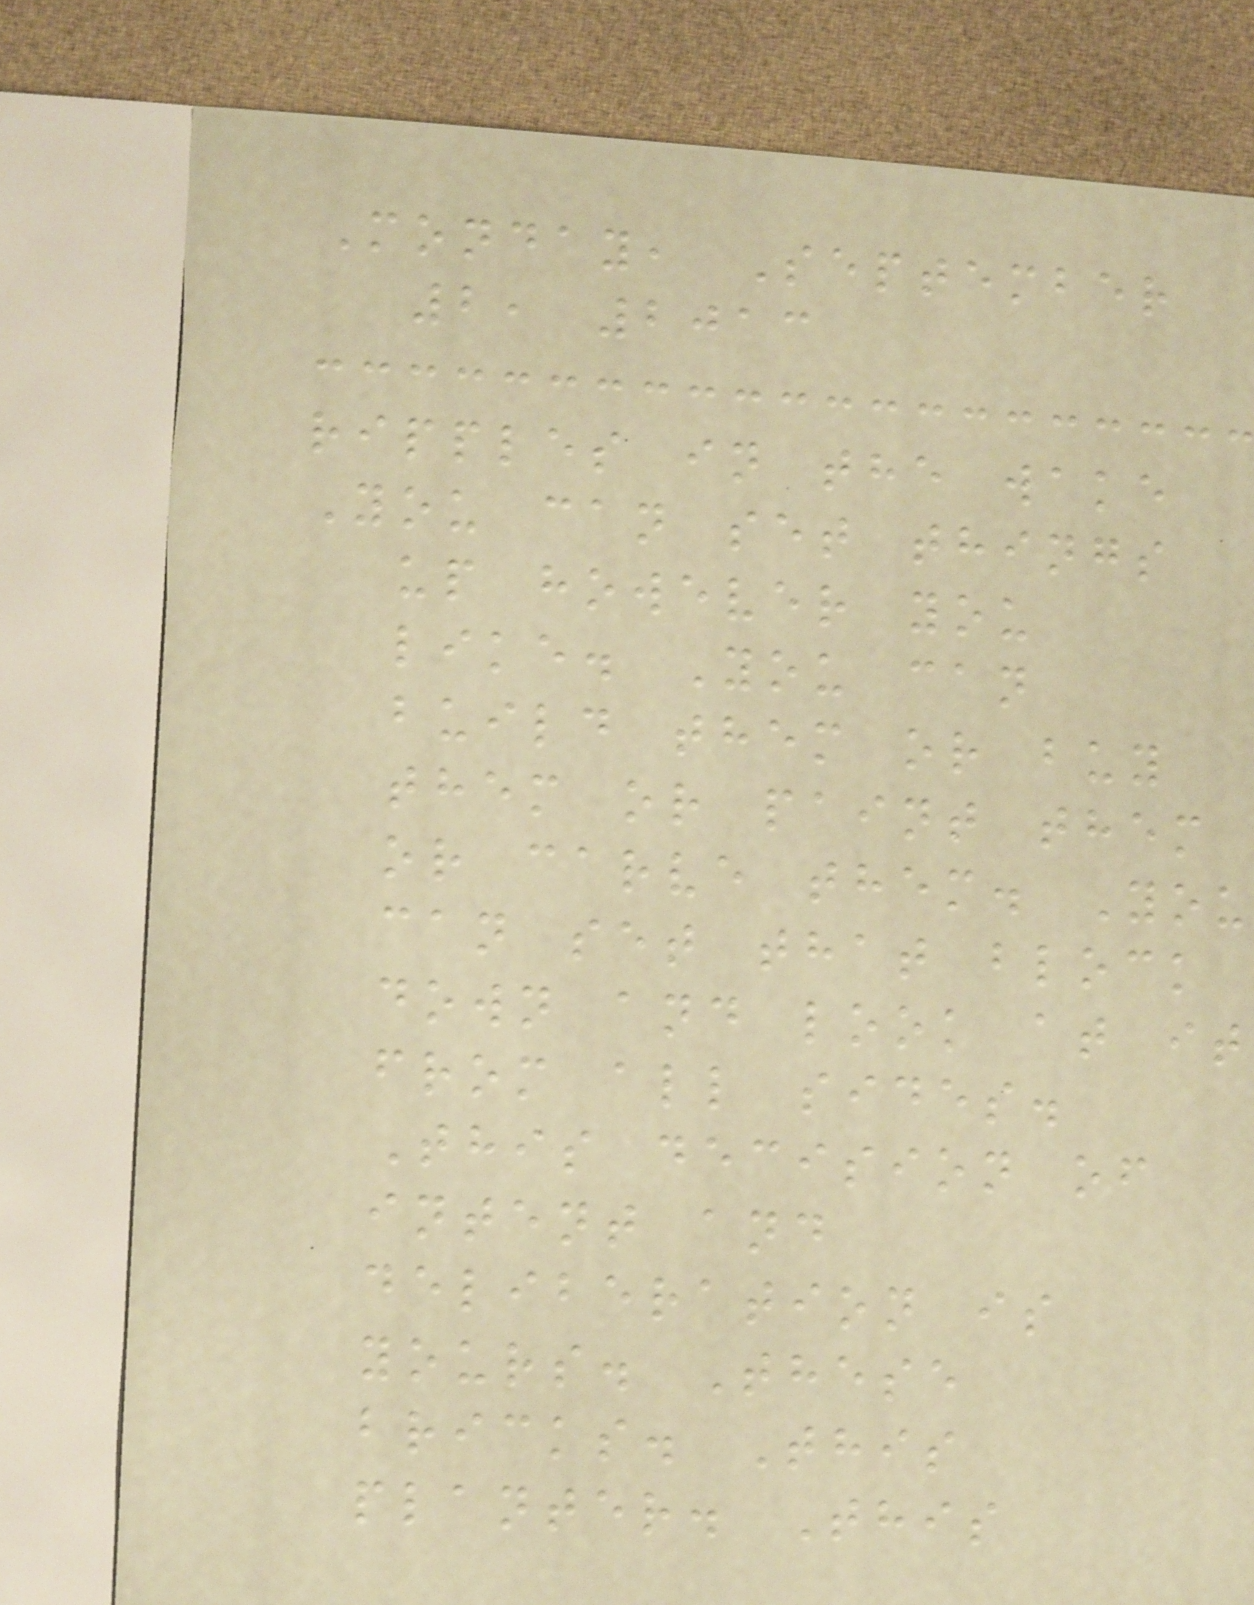Monday, September
2, 2013
ripples in the wake
You can set things
up however you
like. You can
build them or buy
them or paint them
or carve them. You
can set that block
down and look at it
from all sides.
This decision of
intent and
deliberation is
yours. These
bricks. This
planter. This
